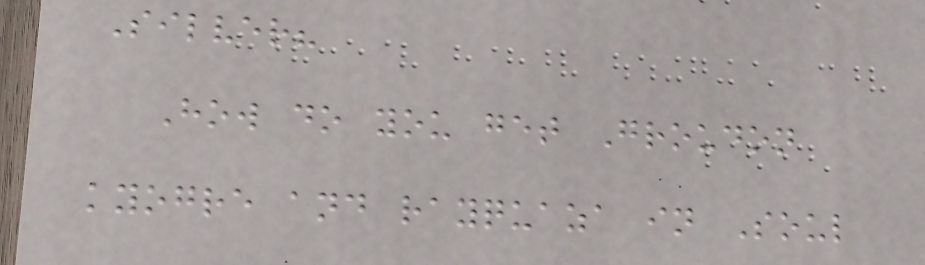Silver?
How do you get Groudon
kyogre and rayquaza in Soul
